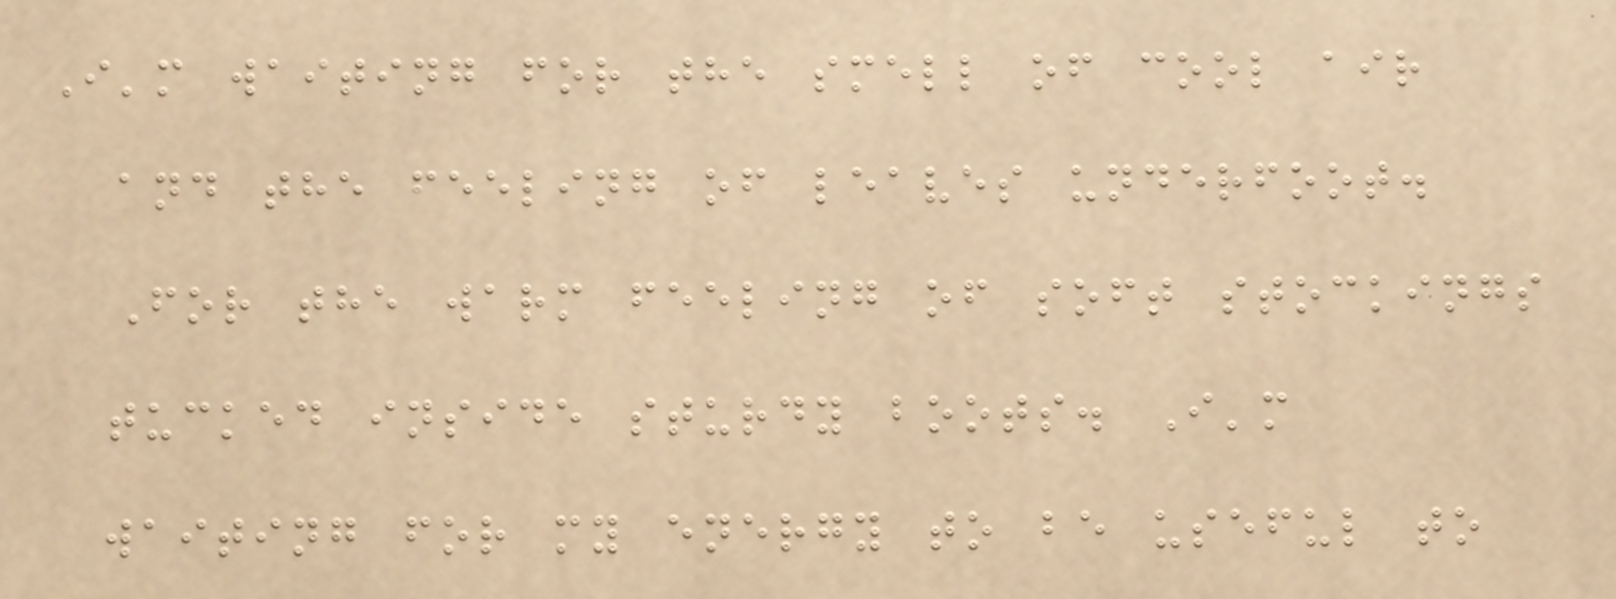I'm waiting for the smell of cool air
and the feeling of leaves underfoot.
For the warm feeling of soft stockings
tucked inside sturdy boots. I'm
waiting for my energy to be useful to
